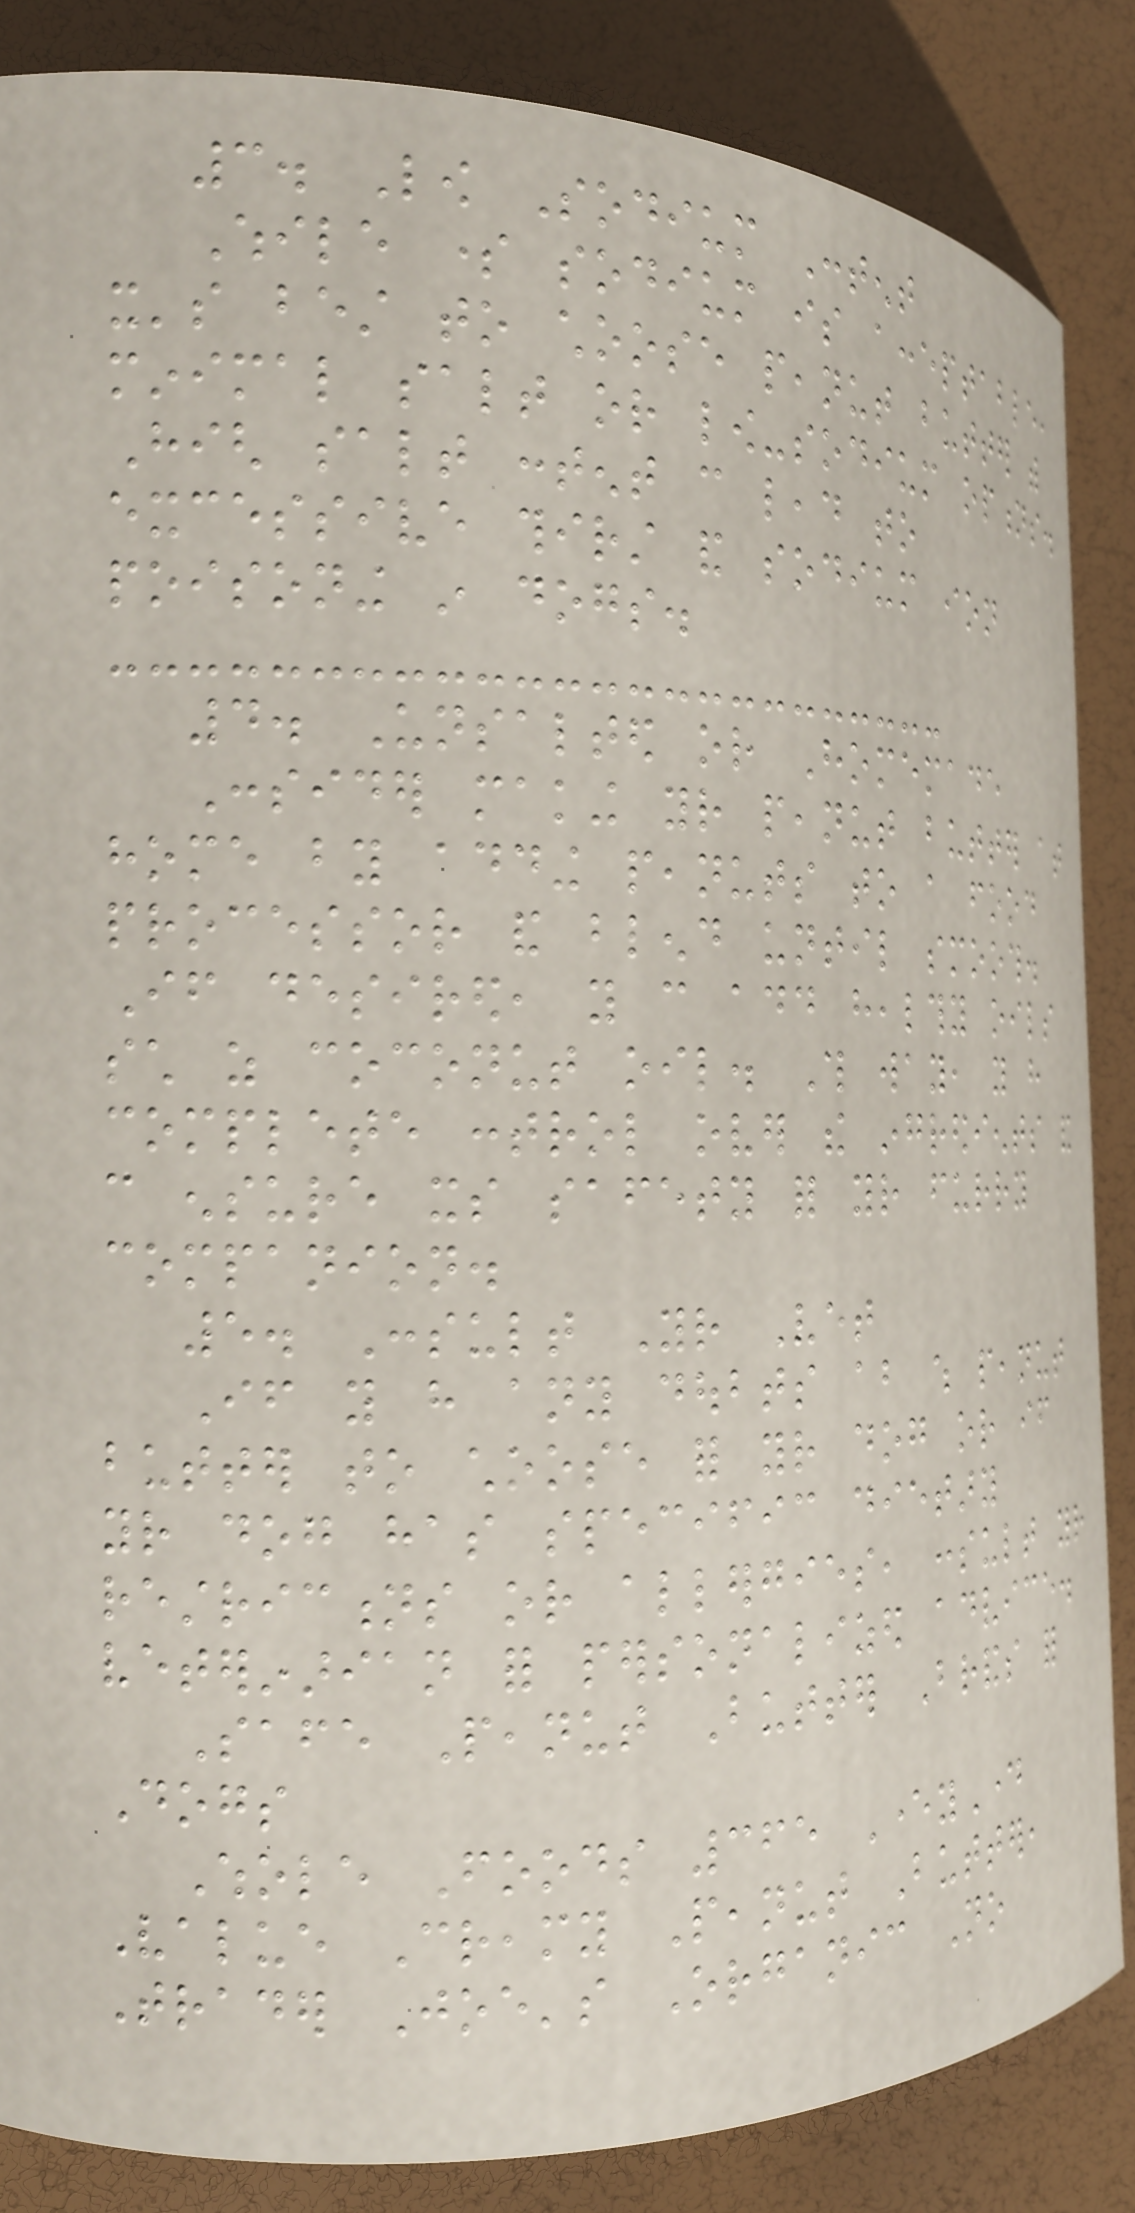3. Low Sodium Content
While some sodium is acceptable,
it's best to choose peanut butter with
minimal salt or low-sodium options.
High salt content can lead to
excessive thirst and sodium ion
poisoning in dogs.
4. Unsalted or Homemade
Consider making your peanut butter at
home by adding peanuts to a food
processor and blend until smooth.
If desired, you can add healthy oils
such as coconut oil. This way, you have
complete control over the ingredients and
can ensure its safety for your furry
companion.
5. Consult Your Vet
If you have any doubts about which peanut
butter to choose for your dog or if
your dog has specific dietary
restrictions or allergies, consult your
veterinarian for personalized advice.
Safe Peanut Butter Brands for
Dogs
Whole Foods 365 EveryDay
Value Creamy Peanut Butter,
Trader Joe's Organic No
